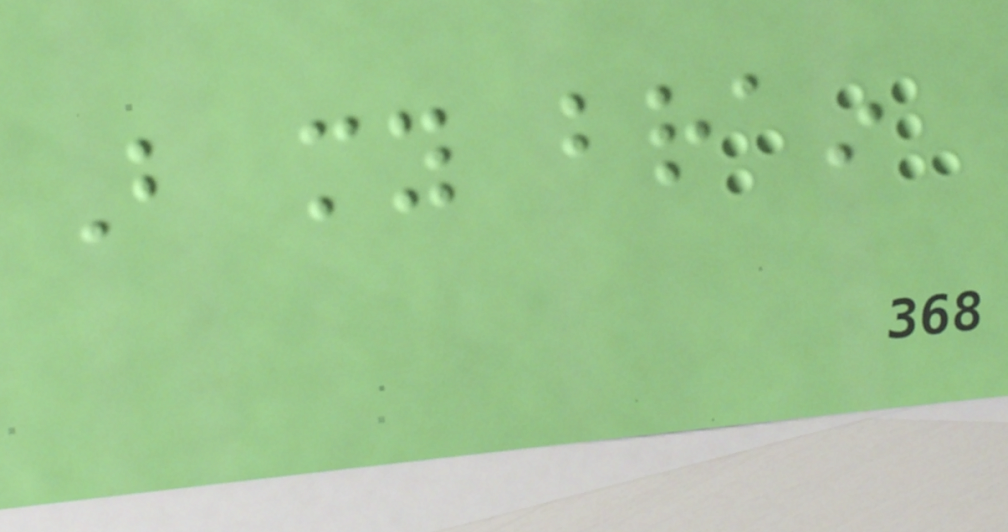But my brain
